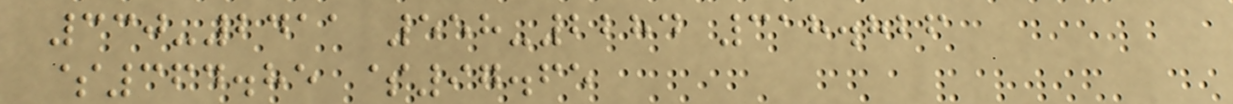330-2411 558-2284 318.826
$364.85 $97.65
